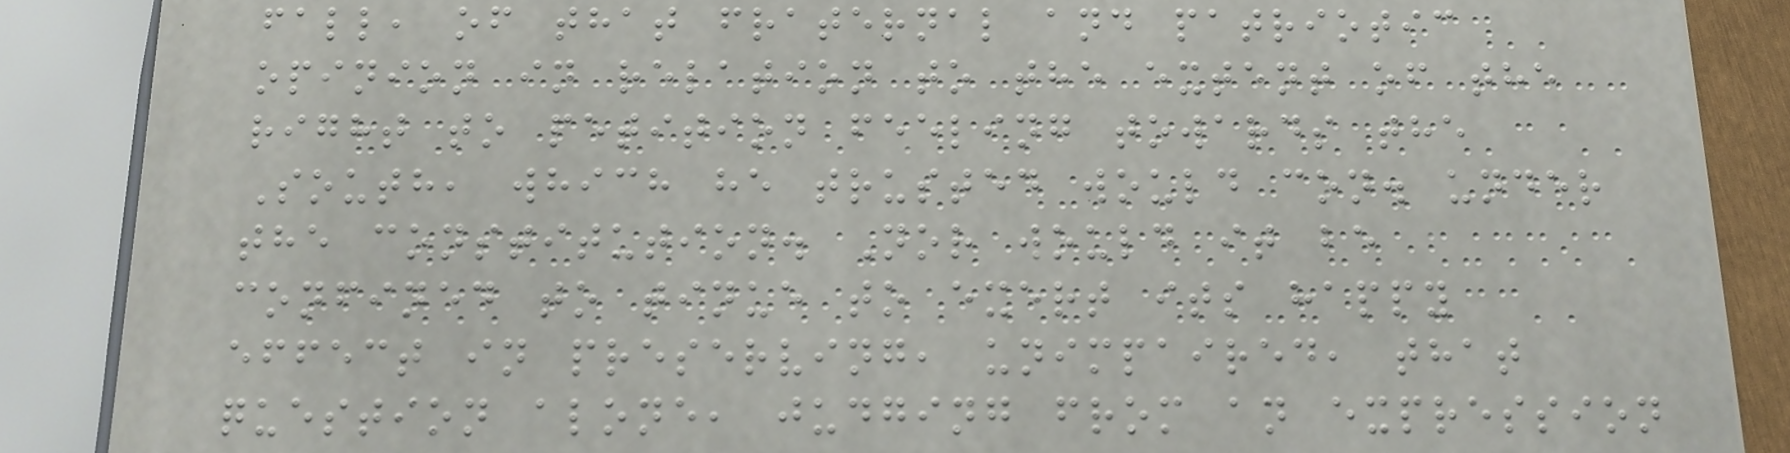fall, of that fraternal and patriotic
opinion in relation to the extent of the
right to petition feeling towards the
South, which he trusted would con. under
the constitution. Nor would it be
confined to tinue to exert its happy
effect in preserving, unimpaired, that
question alone, judging from an expression
